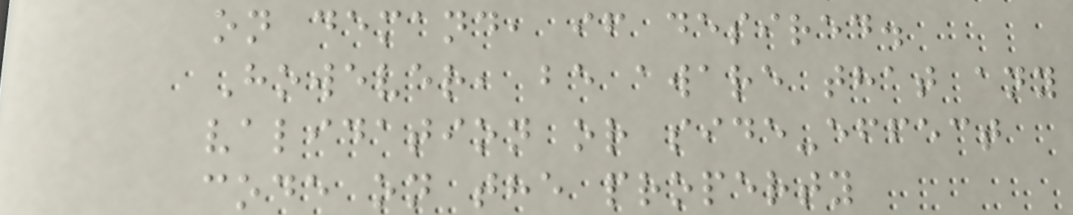on demand, if desired.
However, be aware that any
validation or side-effect
code on the property
